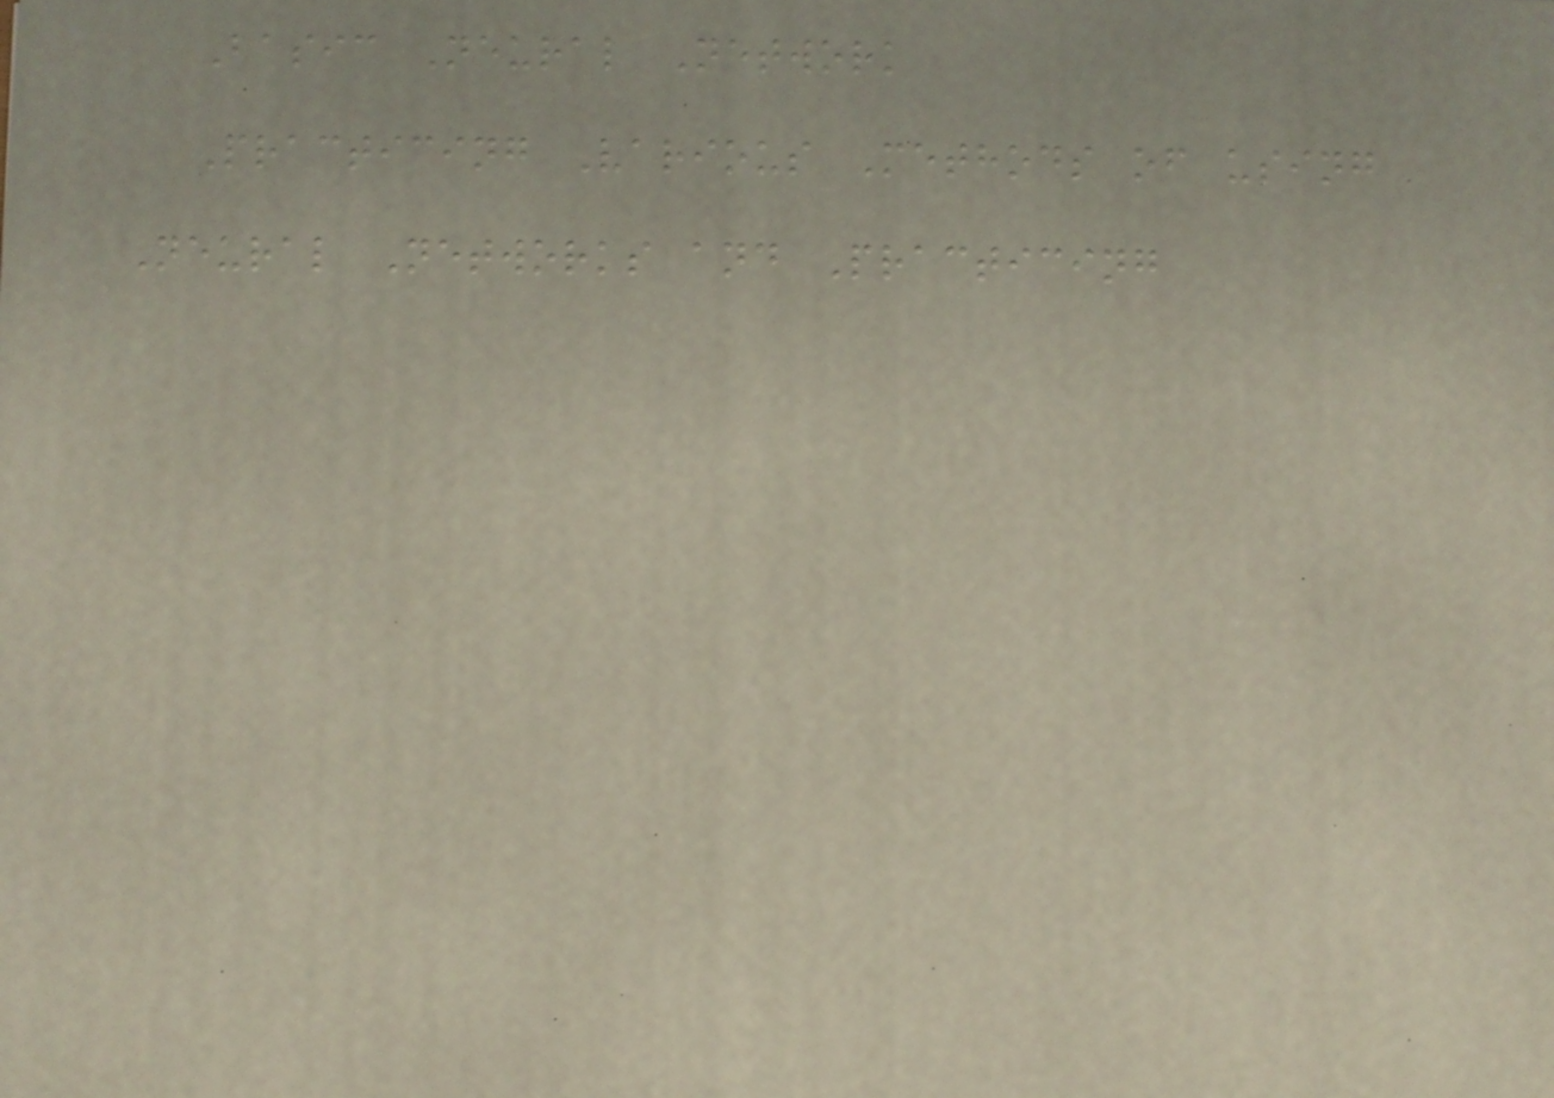Basic Neural Network
Practicing Various Methods of using
Neural Networks and Practicing
